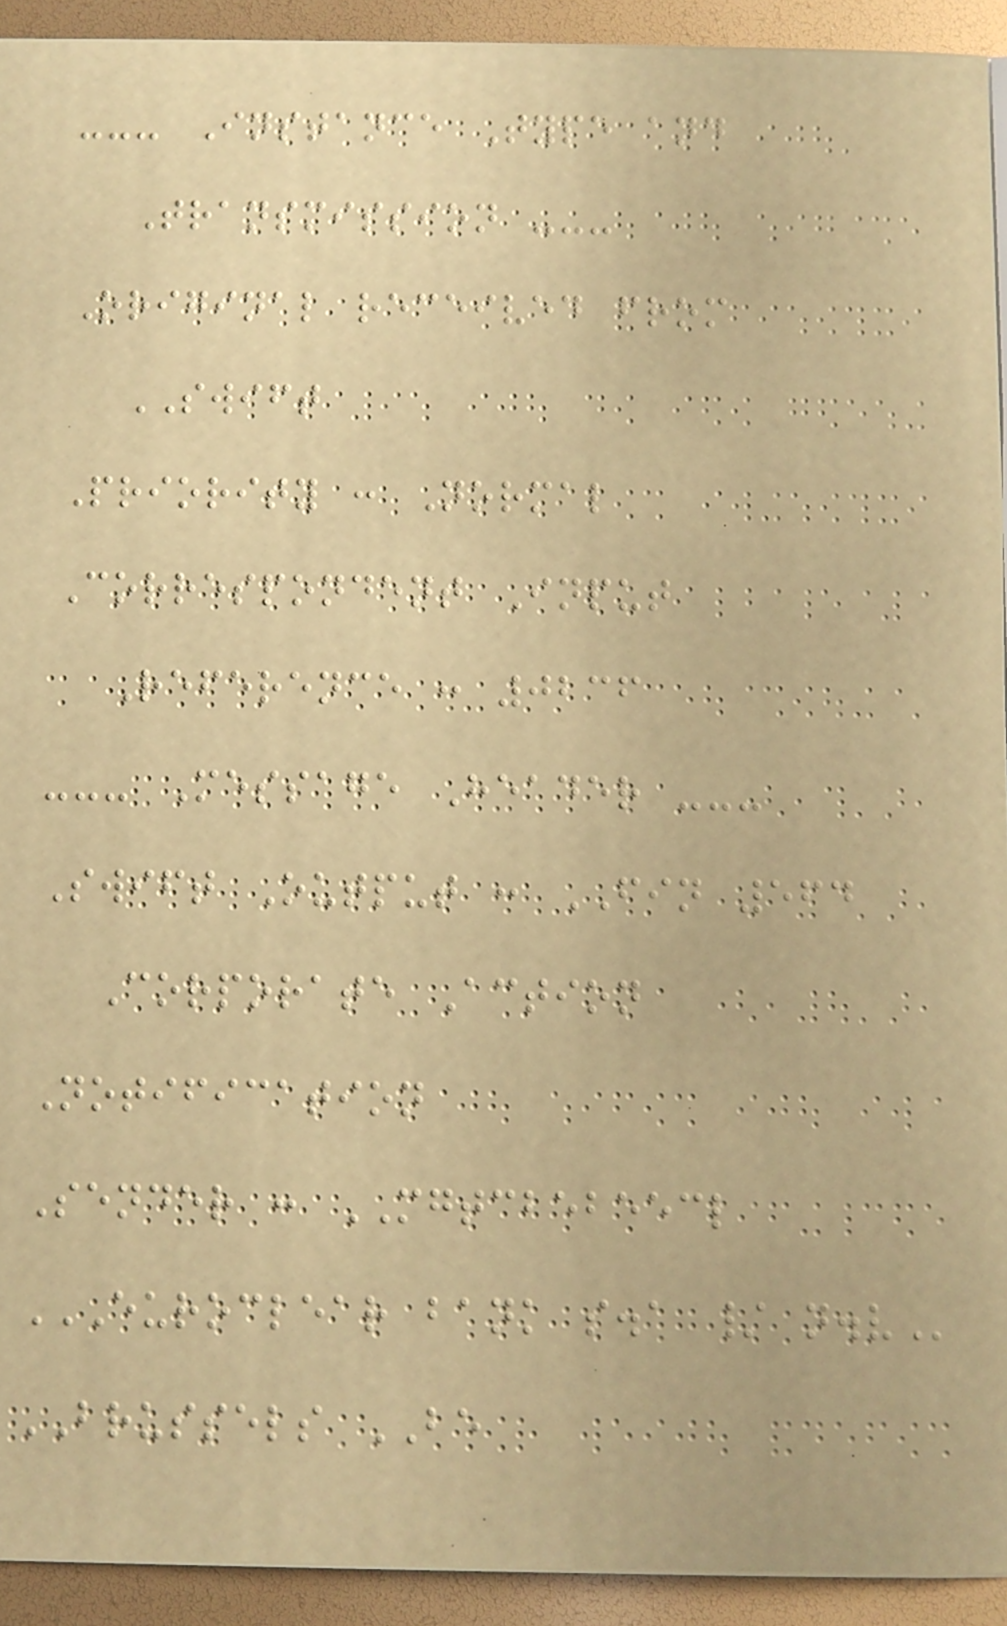--- Instance Type and
Transmission ---
Original received from
SWIFT
Priority : Normal
Correspondent Input
Reference : 0236
--- Message Header ---
Swift Output : FIN 564
Corporate Action
Notification
Sender : MGTCBEBEECL
EUROCLEAR BANK S.A / N.V
BRUSSELS BE
